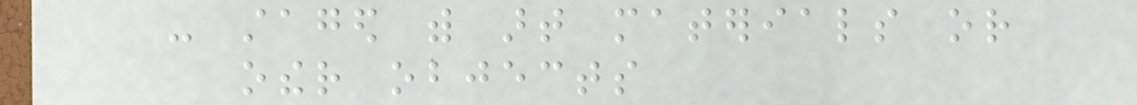- staged with art materials or
other objects
